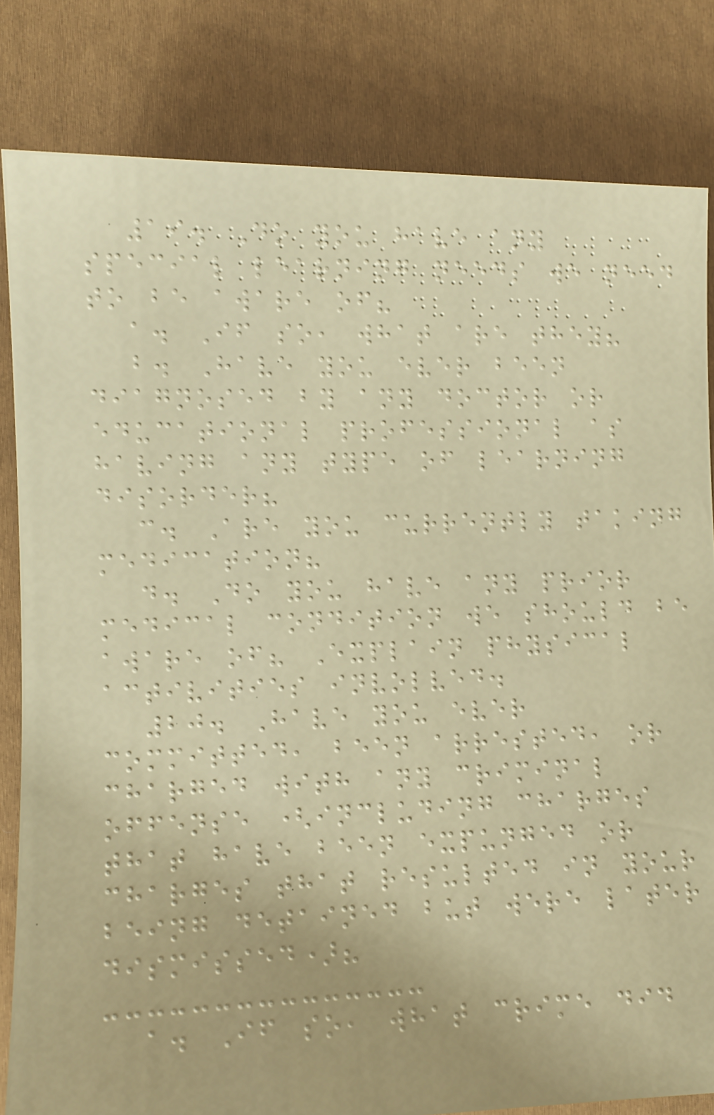19. Do you have any
special learning needs we need
to be aware of?
a. If so, what are they?
b. Have you ever been
diagnosed by any doctor or
educational professional as
having any type of learning
disorder?
c. Are you currently taking
medication?
d. Do you have any prior
medical condition we should be
aware of? Explain physical
activities involved.
20. Have you ever
committed, been arrested, or
charged with any criminal
offense (including charges
that have been expunged or
charges that resulted in your
being detained but were later
dismissed)?
a. If so, what crime did
